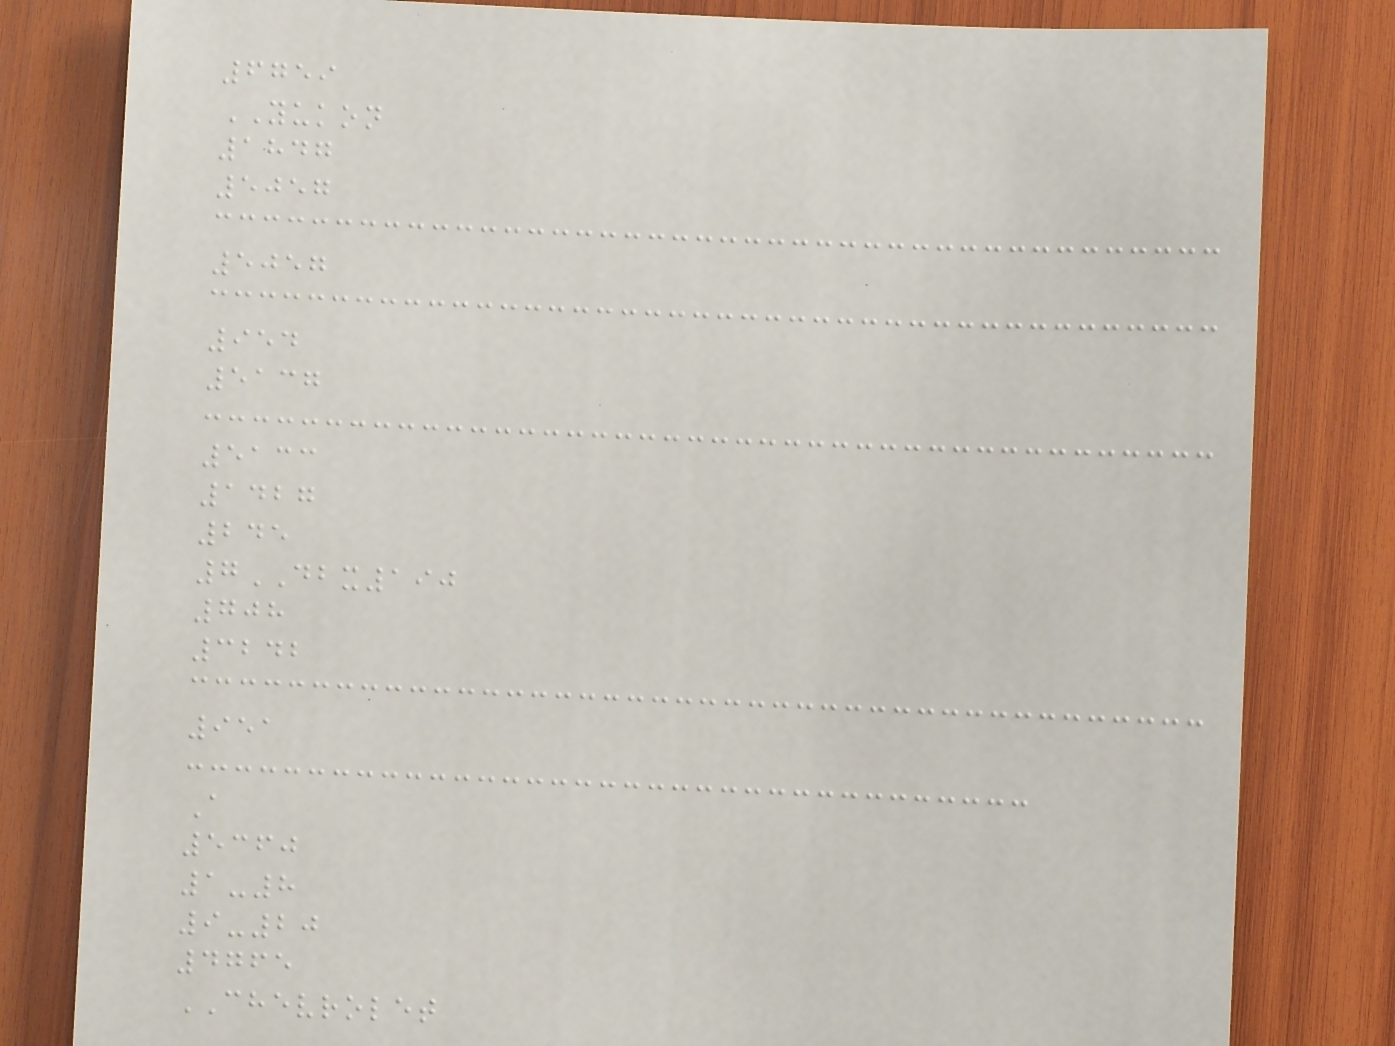6759
YUKON
1847
5057
5057
954
5137
5133
1427
245
7DBX190
708
3242
951
A
5360
1-8
9-20
4765
CHEVROLET
